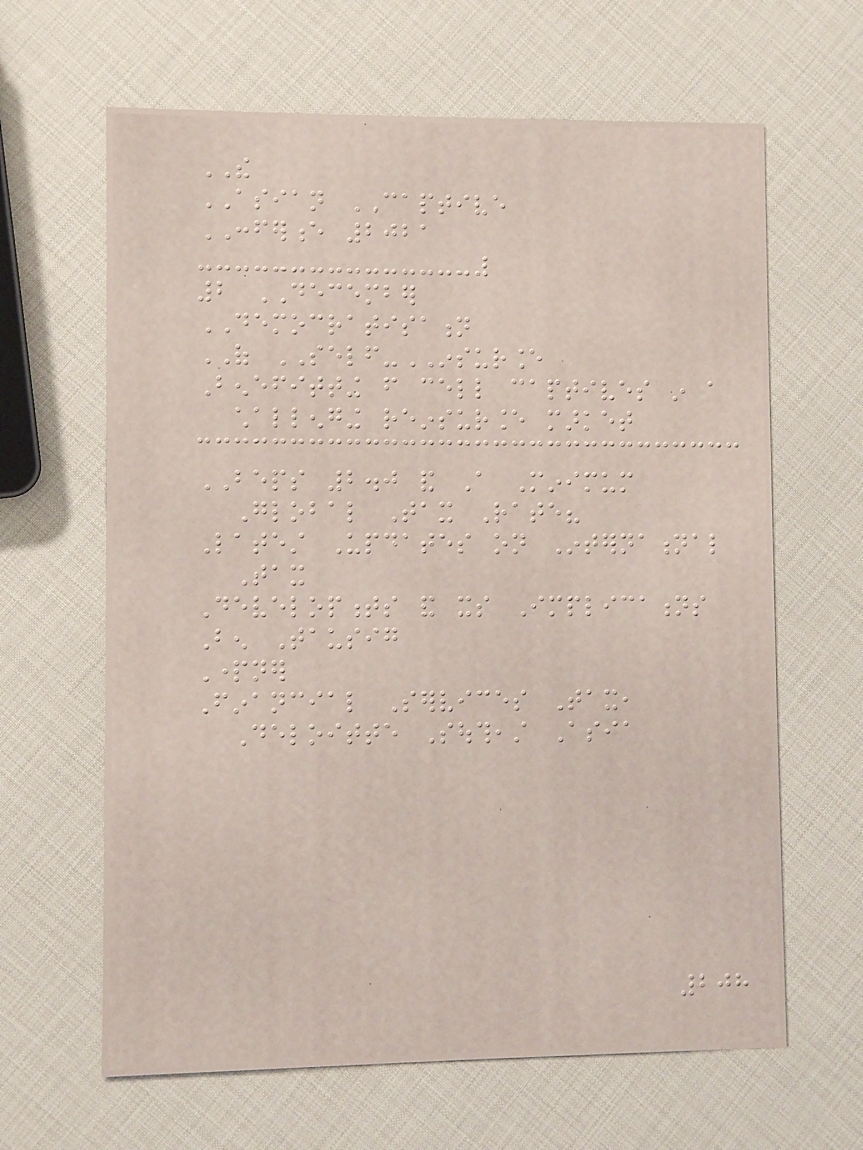THE
ASIAN CAPTIVE
CONFERENCE 2021
2 DECEMBER
DEMOCRATISATION
OF SELF-INSURANCE
Benefitting from cell captives in a
challenging reinsurance market
BEPS 2.0 and A Minimum
Global Tax Rate?
Latest Updates on International
Tax
Developments and its Implications
Ben Tausig
Partner
Financial Services Tax,
Deloitte Southeast Asia
208
